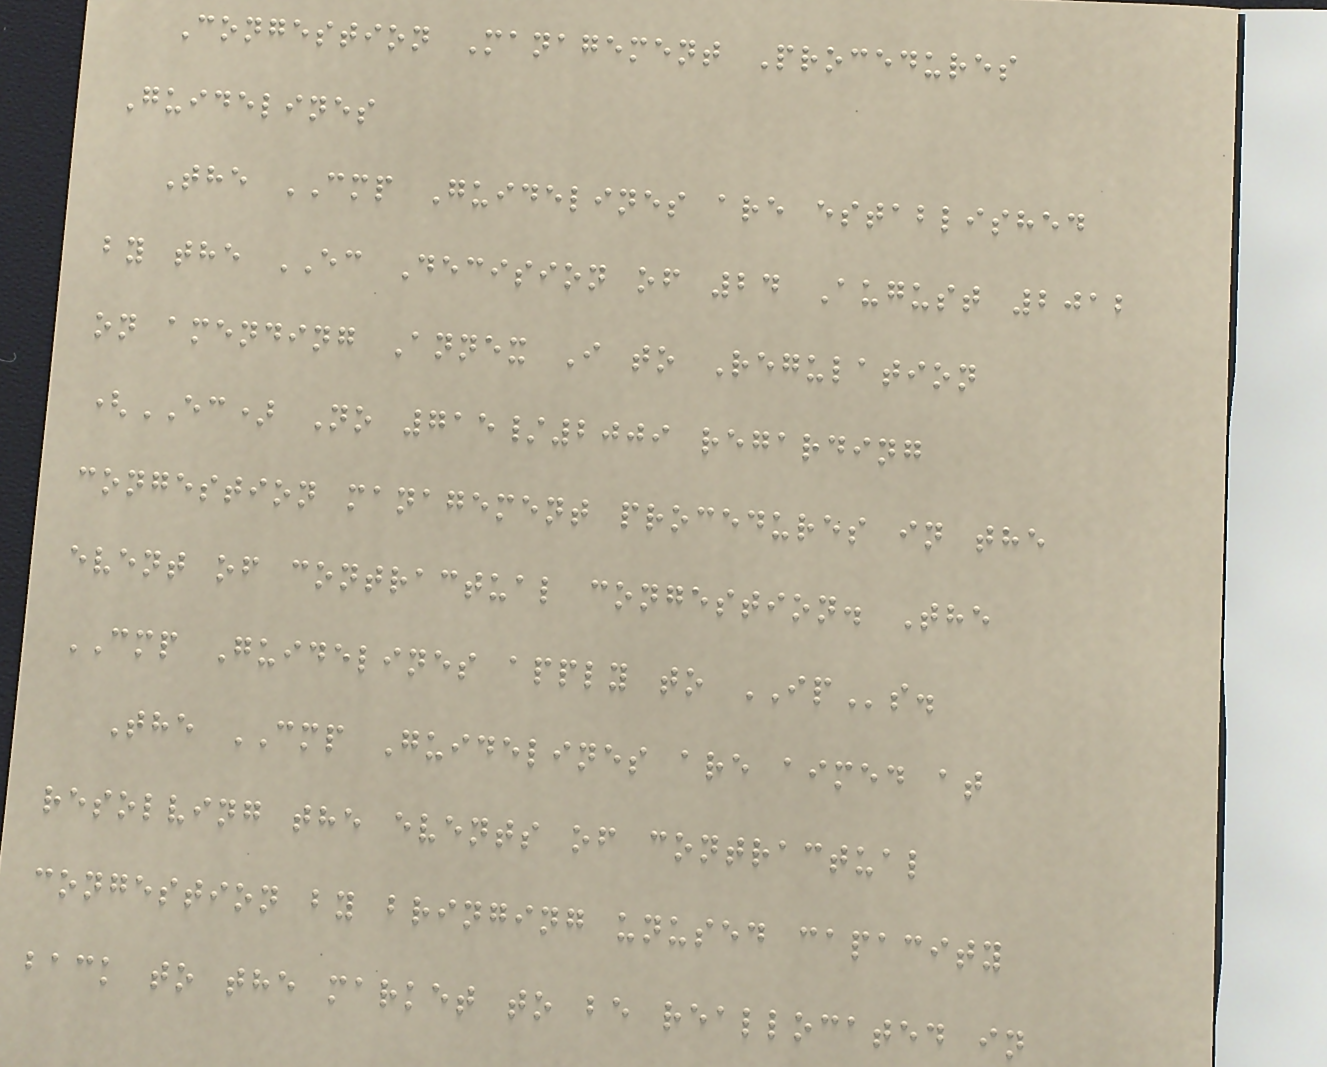Congestion Management Procedures
Guidelines
The CMP Guidelines are established
by the EC Decision of 24 August 2012
on amending Annex I to Regulation
(EC) No 715/2009 regarding
congestion management procedures in the
event of contractual congestion. The
CMP Guidelines apply to IPs.
The CMP Guidelines are aimed at
resolving the events of contractual
congestion by bringing unused capacity
back to the market to be reallocated in
